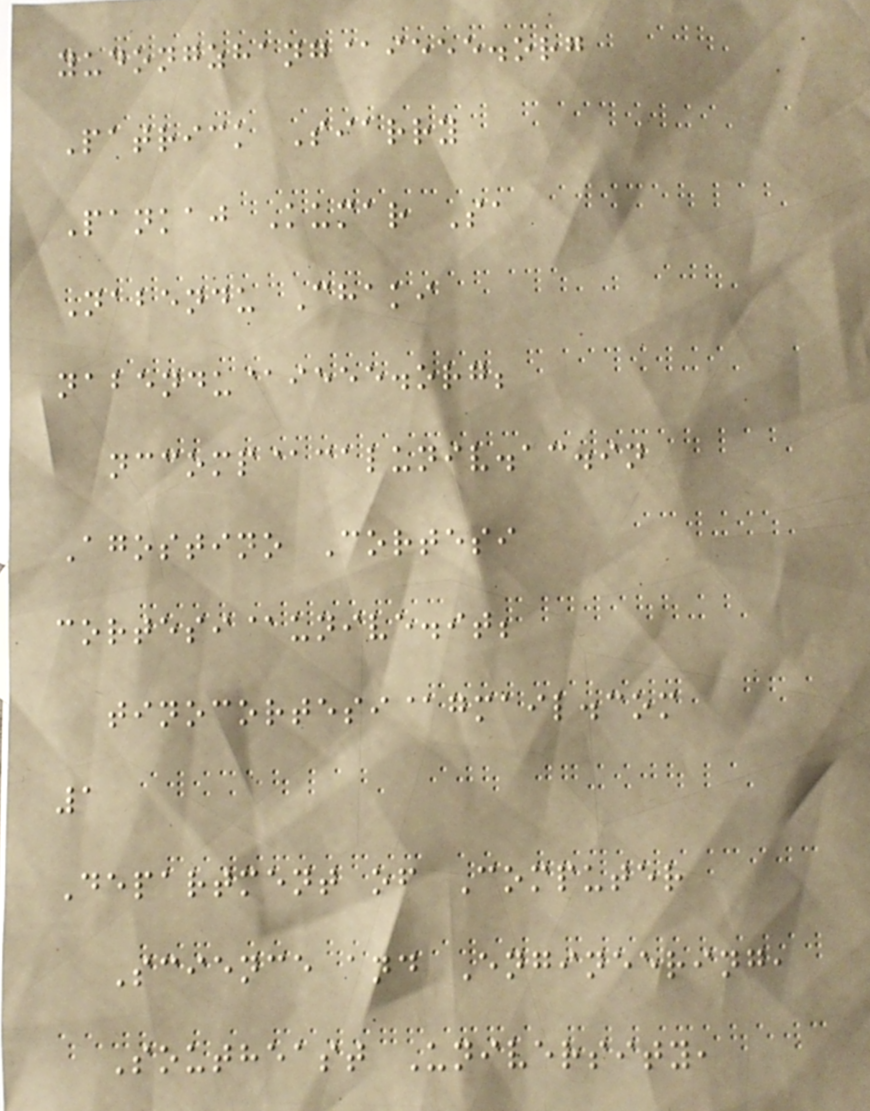yudongzhang@ieee.org
Patrick Siarry
Pankaj Kumar Sa
Nabendu Chaki
nabendu@ieee.org;
nccomp@caluniv.ac.in
Agostino Cortesi
cortesi@unive.it;
tinocortesi@gmail.com
1
Department of Computer
Science and Engineering,
Southeast University,
